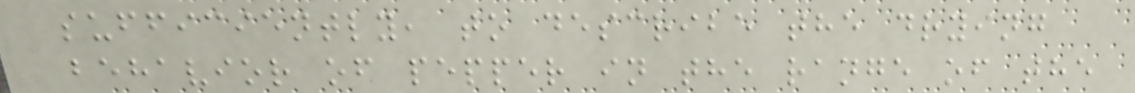sufficiently, to describe the drying
behavior of pepper in the range of the
